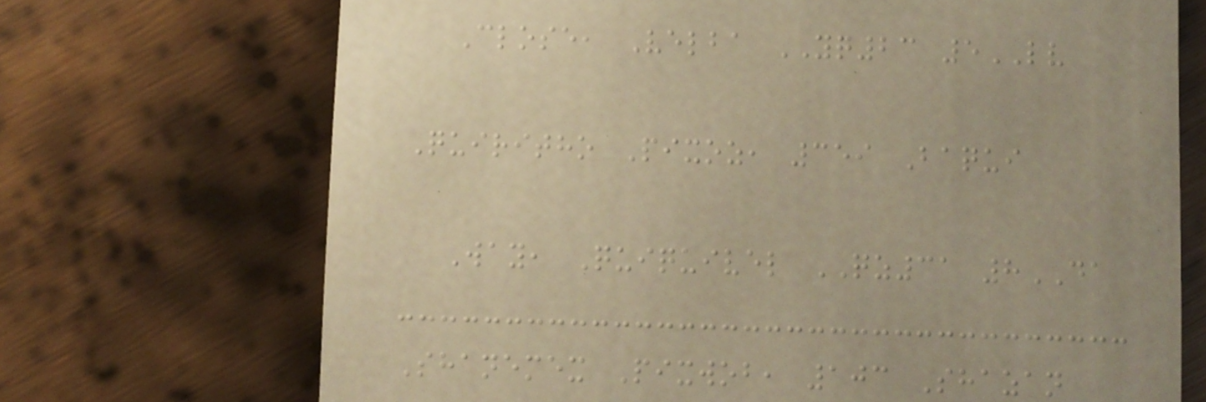Close, Velba YQ23 5LV
Quiritho Pixoz, 359 Baqui
Way, Quiquivel QZ31 8DA
Shanemex Pixwob, 103 Shazan
